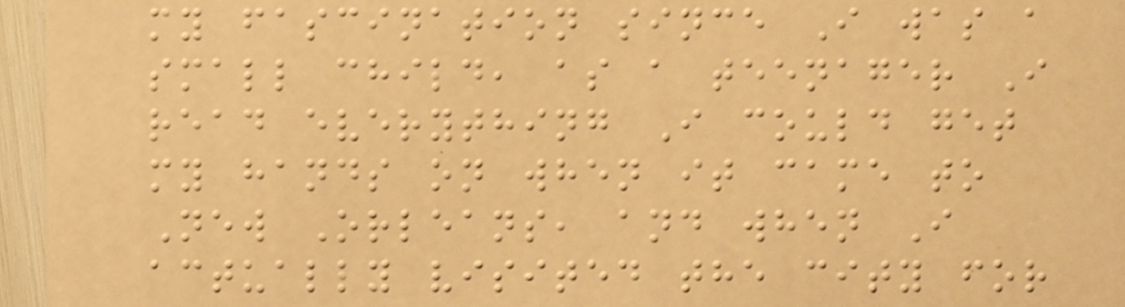my fascination since I was a
small child, as a teenager I
read everything I could get
my hands on when it came to
New Orleans, and when I
actually visited the city for
